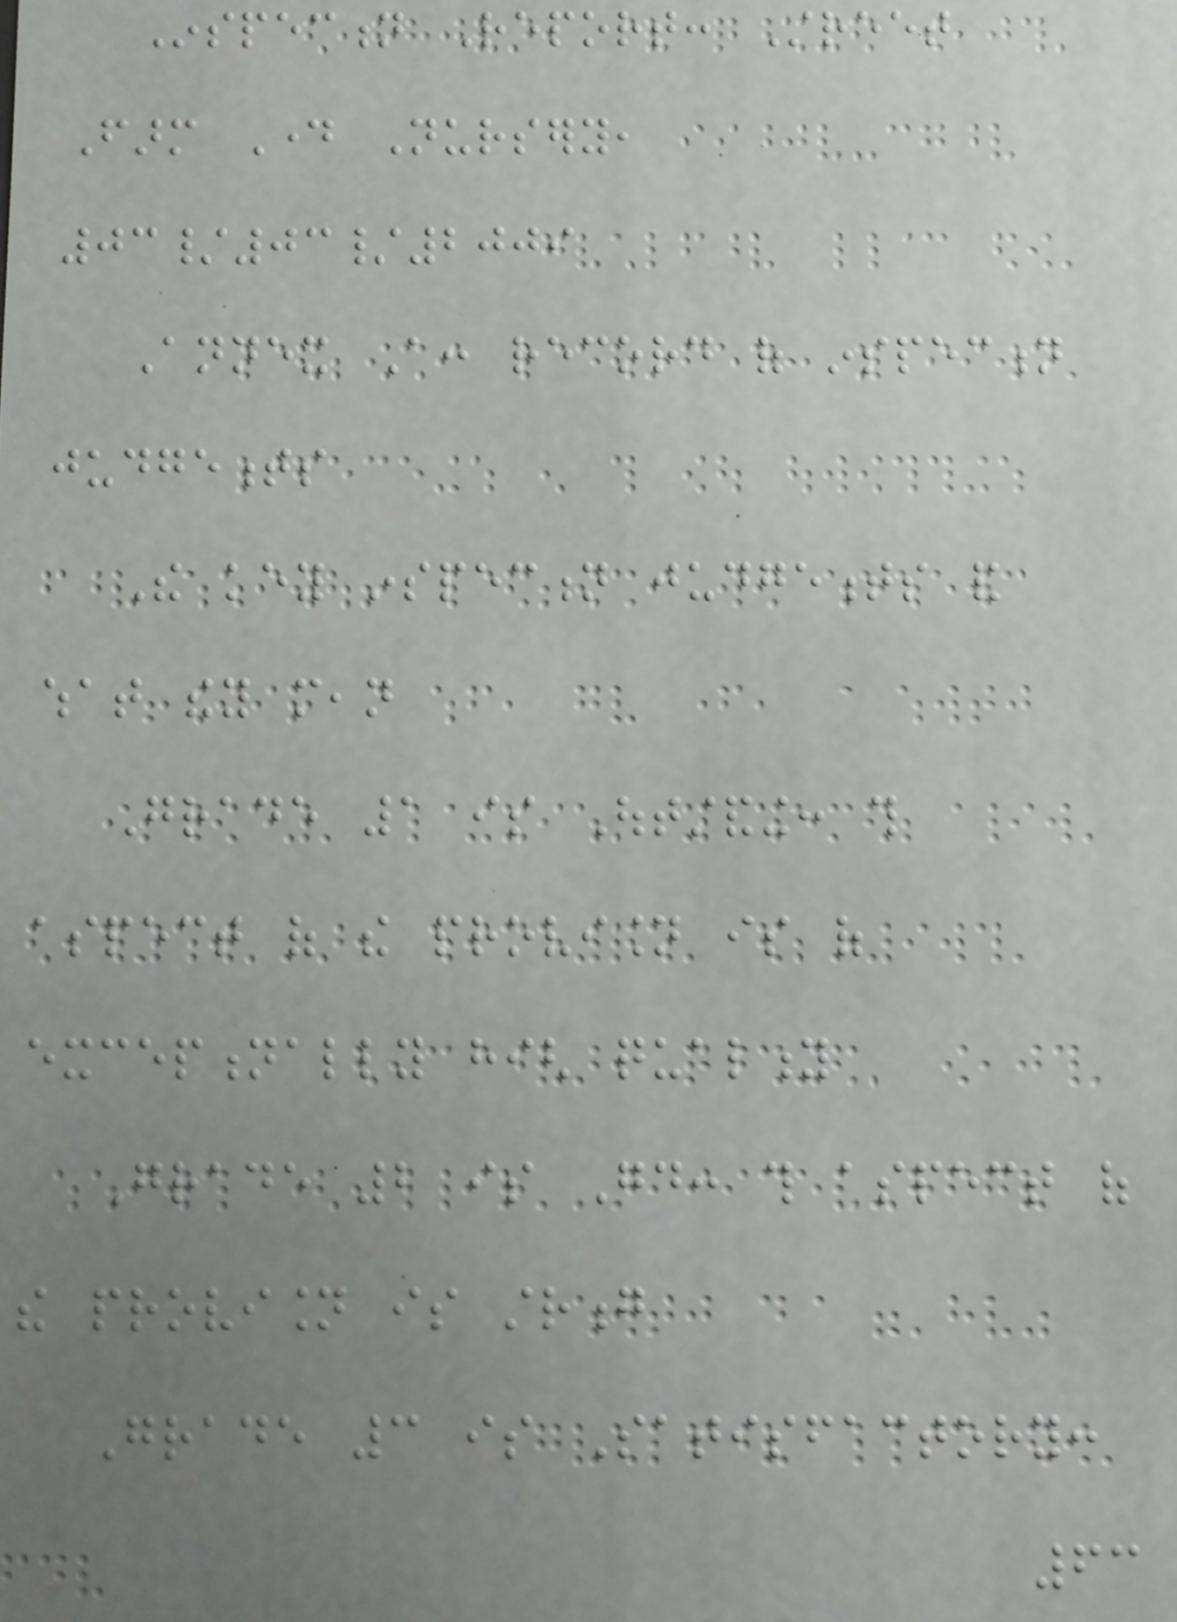Inspection Report: Street
Farm Day Nursery,
03/03/2009
Annex A: record of inspection
judgements
The key inspection judgements and
what they mean
Grade 1 is Outstanding: this
aspect of the provision is of
exceptionally high quality
Grade 2 is Good: this aspect of
the provision is strong
Grade 3 is Satisfactory:
63
